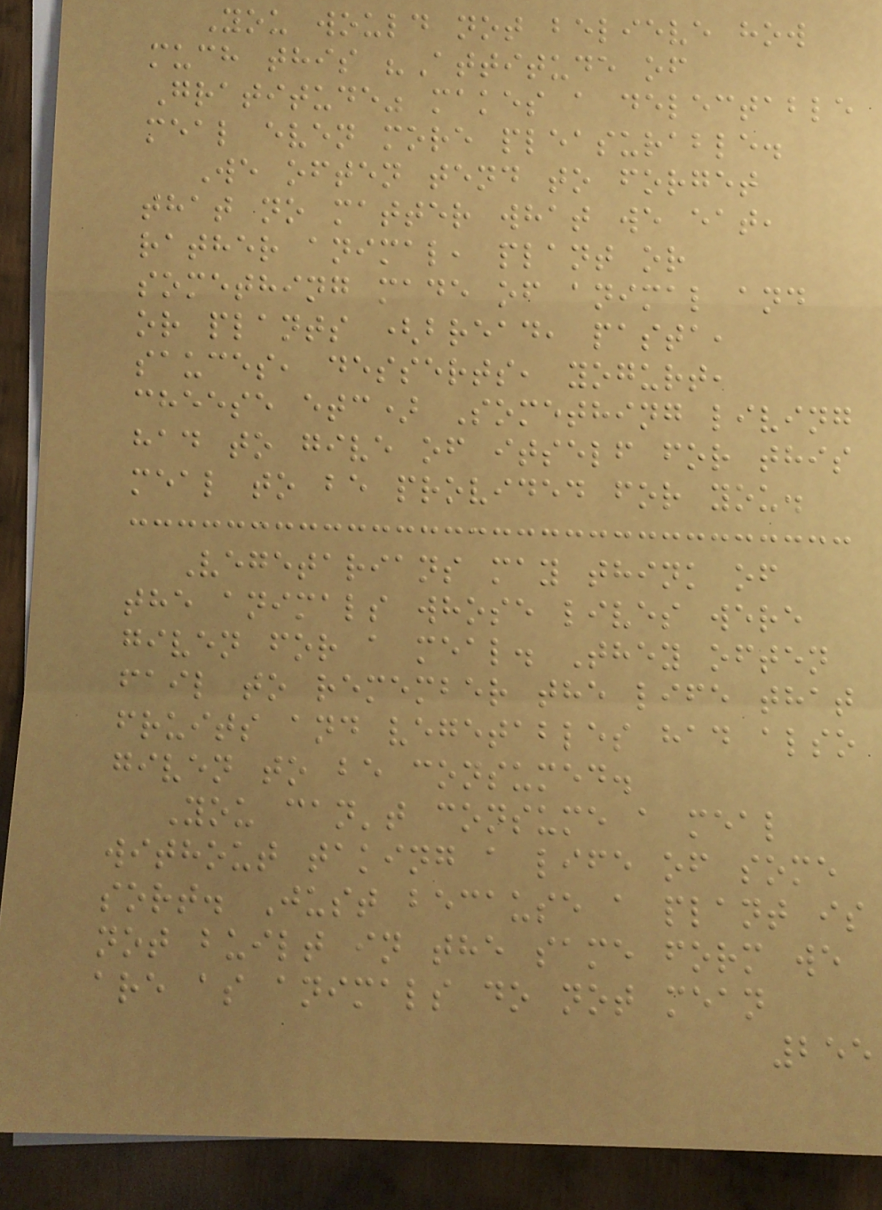You would not believe how
much this "Attitude of
Gratitude" makes a delectable
meal even more pleasurable.
We often tend to forget
that no matter what we eat,
rather animal, plant or
something made of animal and
or plants (bread, pasta,
sauces, desserts, yogurt,
cheese etc) Something living
had to give of itself for this
meal to be provided for you.
Vegetarians may think of
the animals whose lives were
given for a meal. They often
fail to remember the life that
fruits and vegetables had also
given to be consumed.
You can't consume a meal
without taking a life of some
sort. Just because a plant is
not built in the same form we
are as animals do not mean
255
